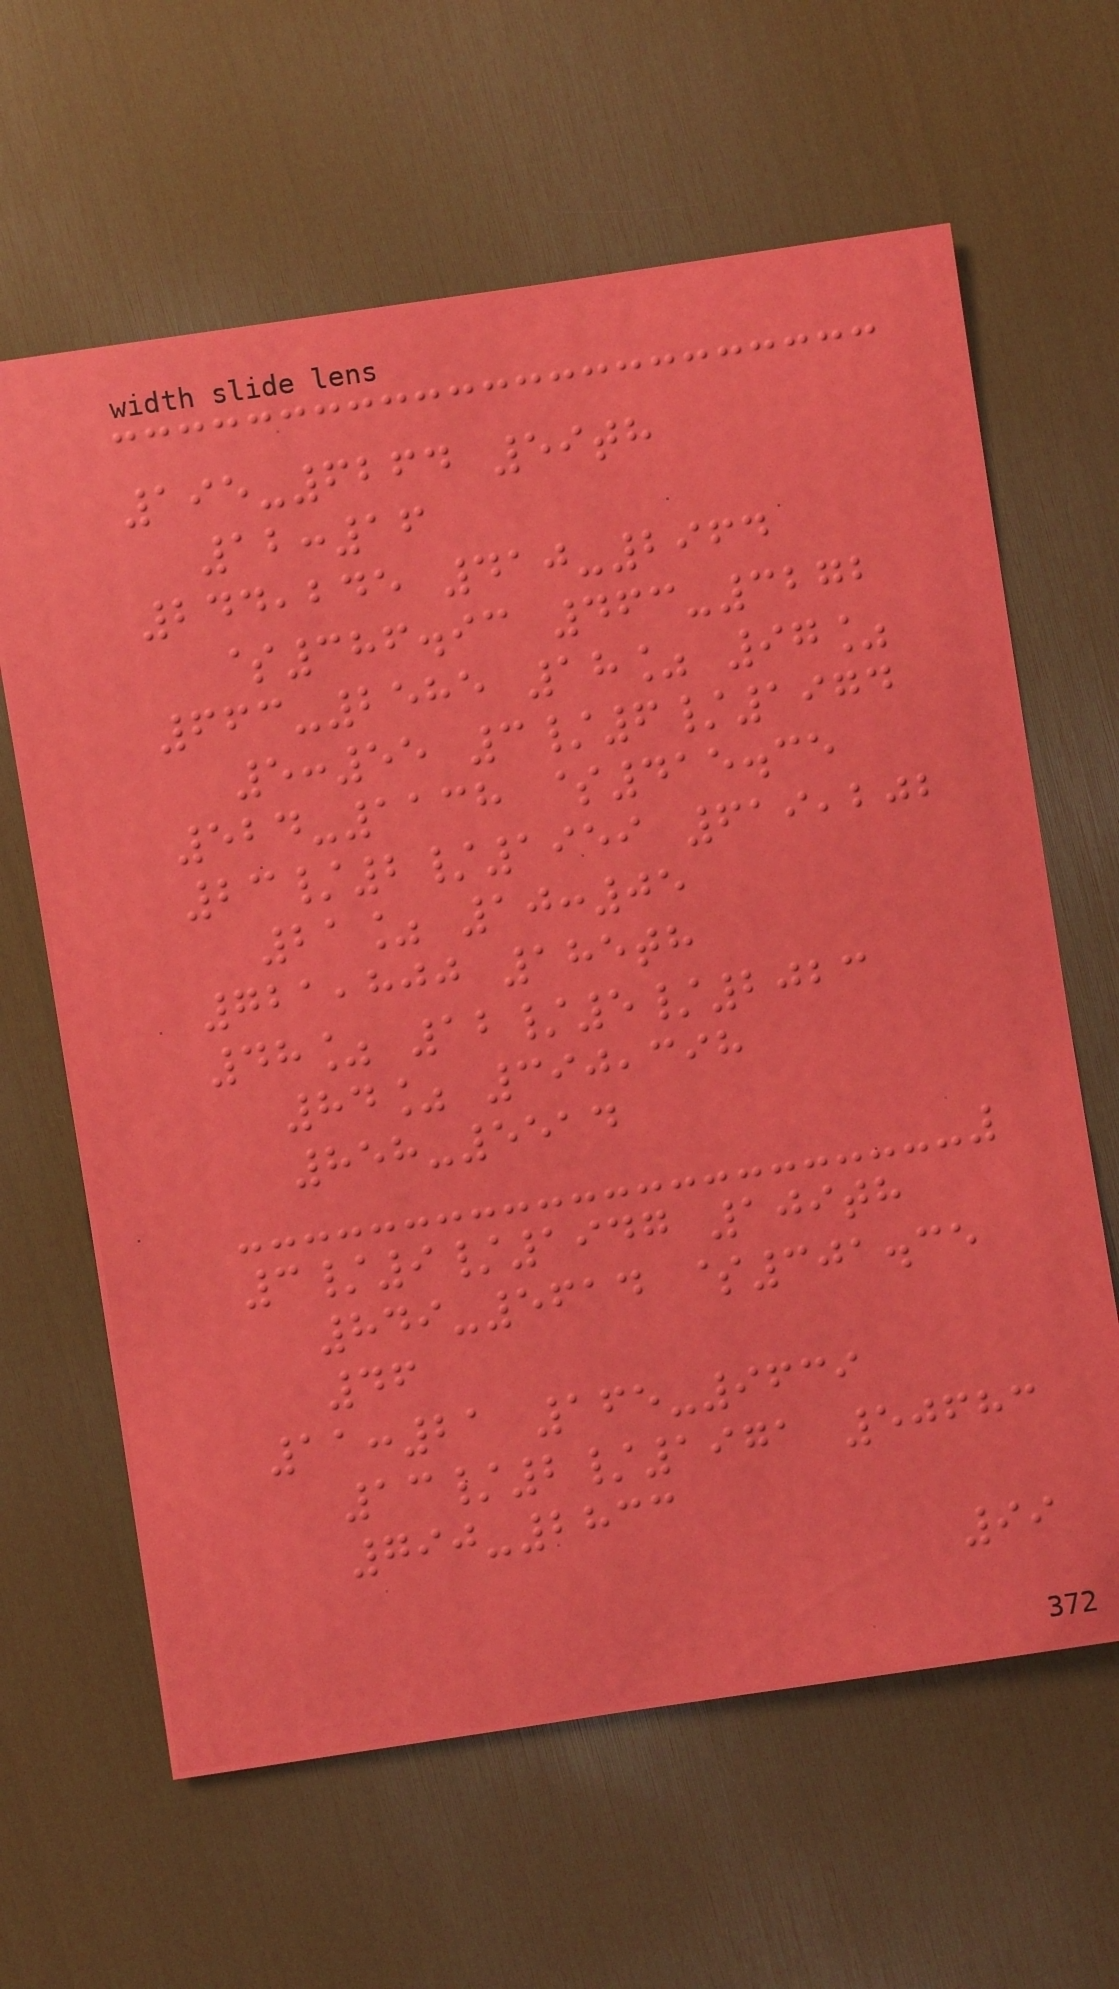195-6264 59th
12:16
244,245 410-2964
$386.93 463-3272
663-2585 18% 97%
5:55 3/6/1974
524-1138 $415.35
23/2/1959 619,202
21% 10:05
721,800 185th
48% 12/5/2023
84% 390,398
858-5514
3/9/1947 109th
849-5614 $301.35
46
11:21 165-9639
13/2/1971 50683
790-2833
99
